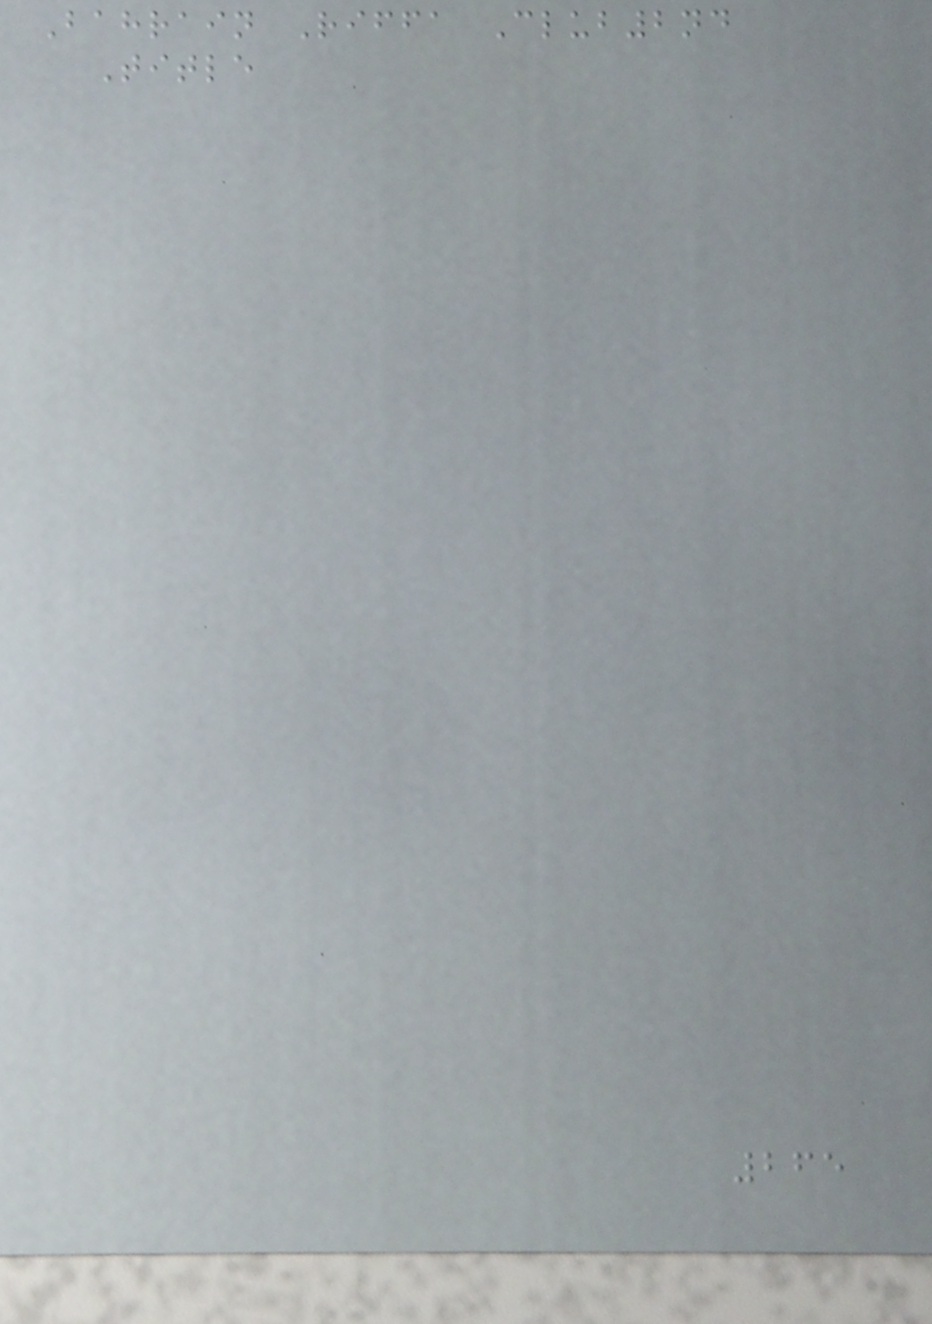Bahrain Riffa Club2nd
Title
265
